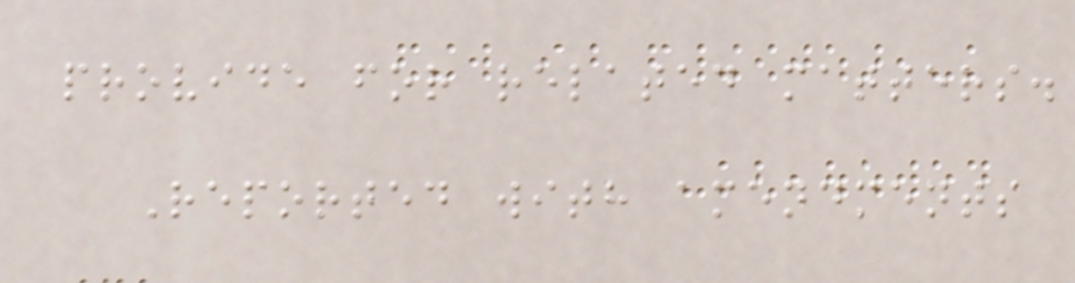provide for related matters.
Reported with amendments
